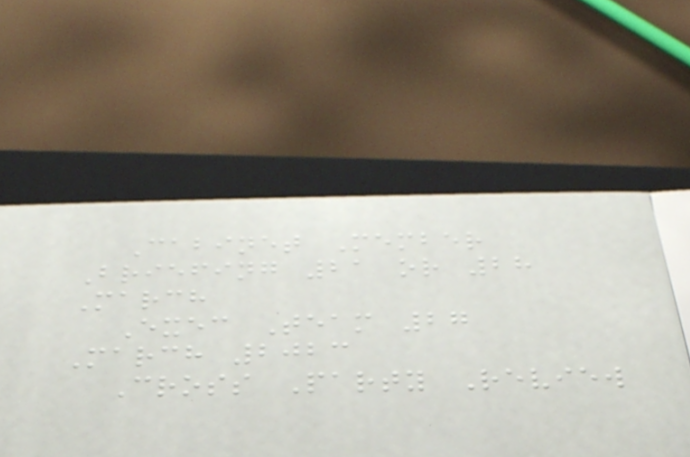Cabinet Member
Briefing 21 or 28
March
Exec Team 27
March 2023
Cross Party Review
